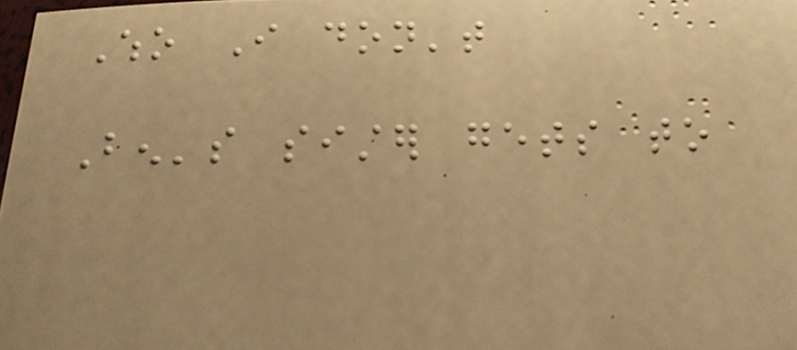Who I don't
Ben's sister gets to
